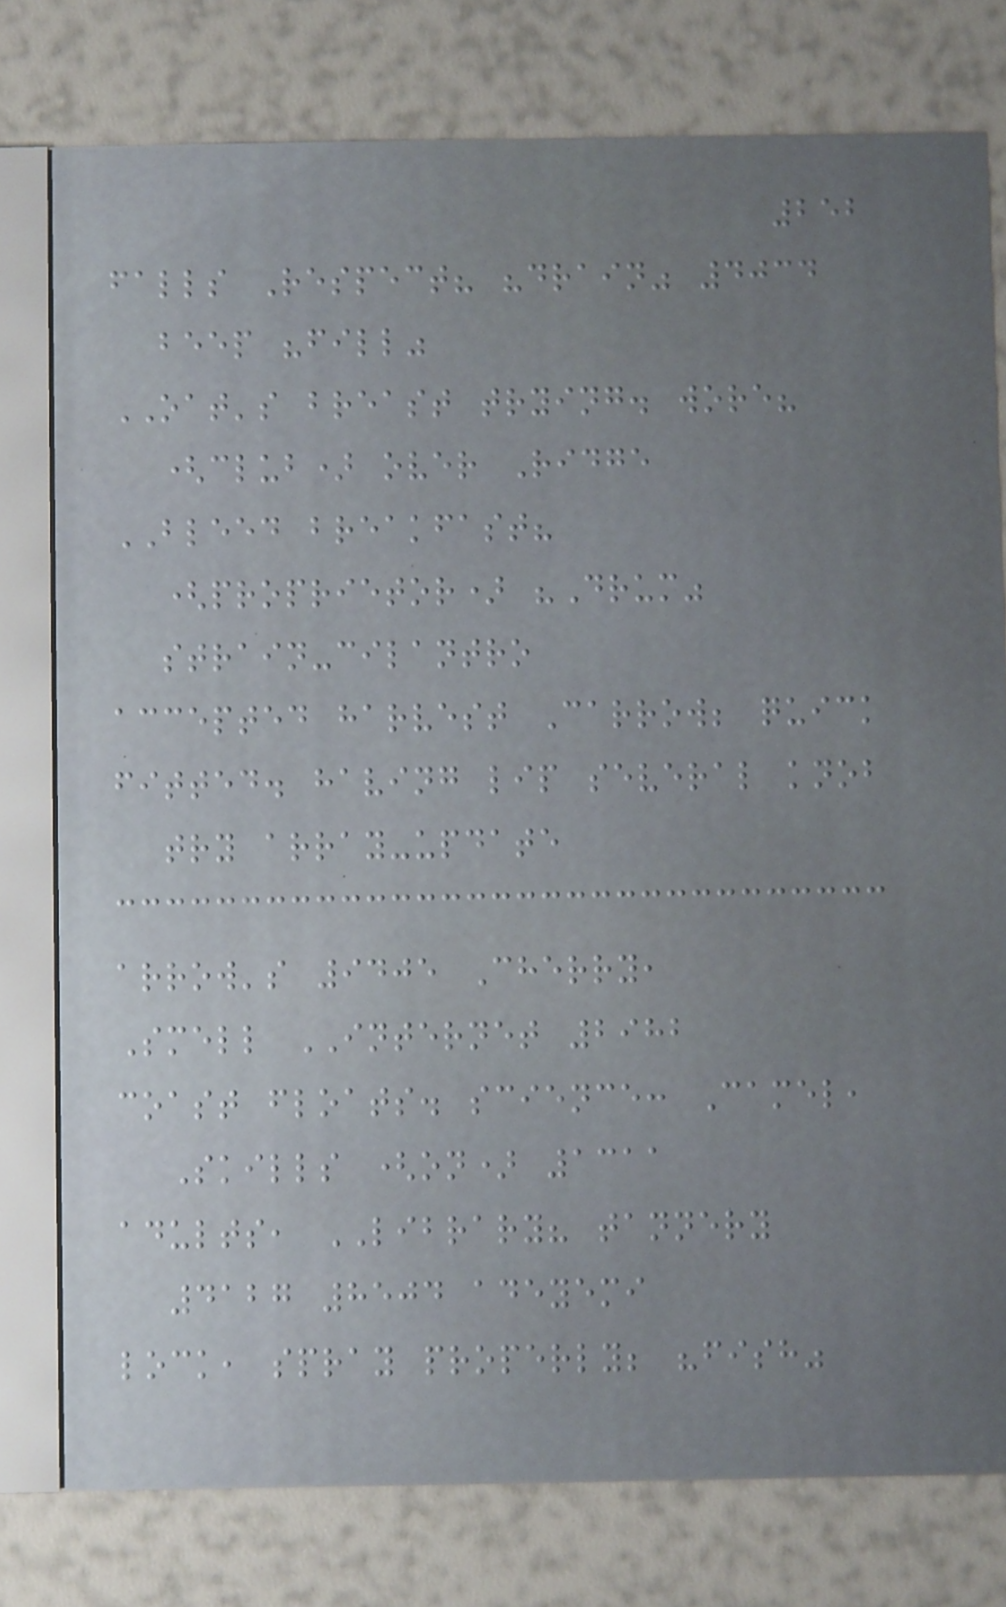252
falls Respect? "drain" 4034
beep "fill"
OAT's breast trying. wore?
(club) over Ridge
BLEED breakfast?
(proprietor) "Drum"
strain-cilantro
accepted harvest Carrow; quick
fitted. having lip several knob
try array-update
arrow's 9405 Cherry,
Smell INTERNET 2982
coast floats. science: Camel,
Skills (on) 1311
adults, LIBRARY? tannery
4127 8504 adeyemi
lock, spray properly; "fish"
